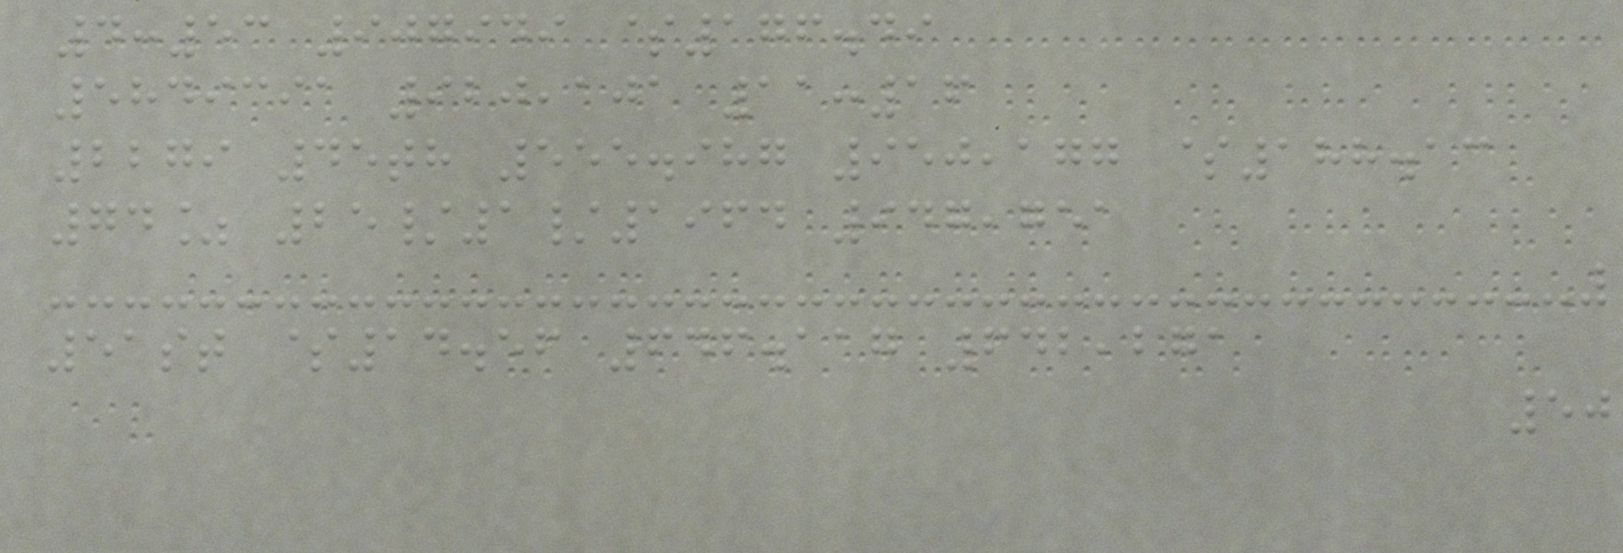4:53 907949 $176.49
5849391 920,101 11:16
2279 45th 555.987 950,177 $188.13
74% 25/1/1964 947,751
51st $14.56 646.117 642,271
50
